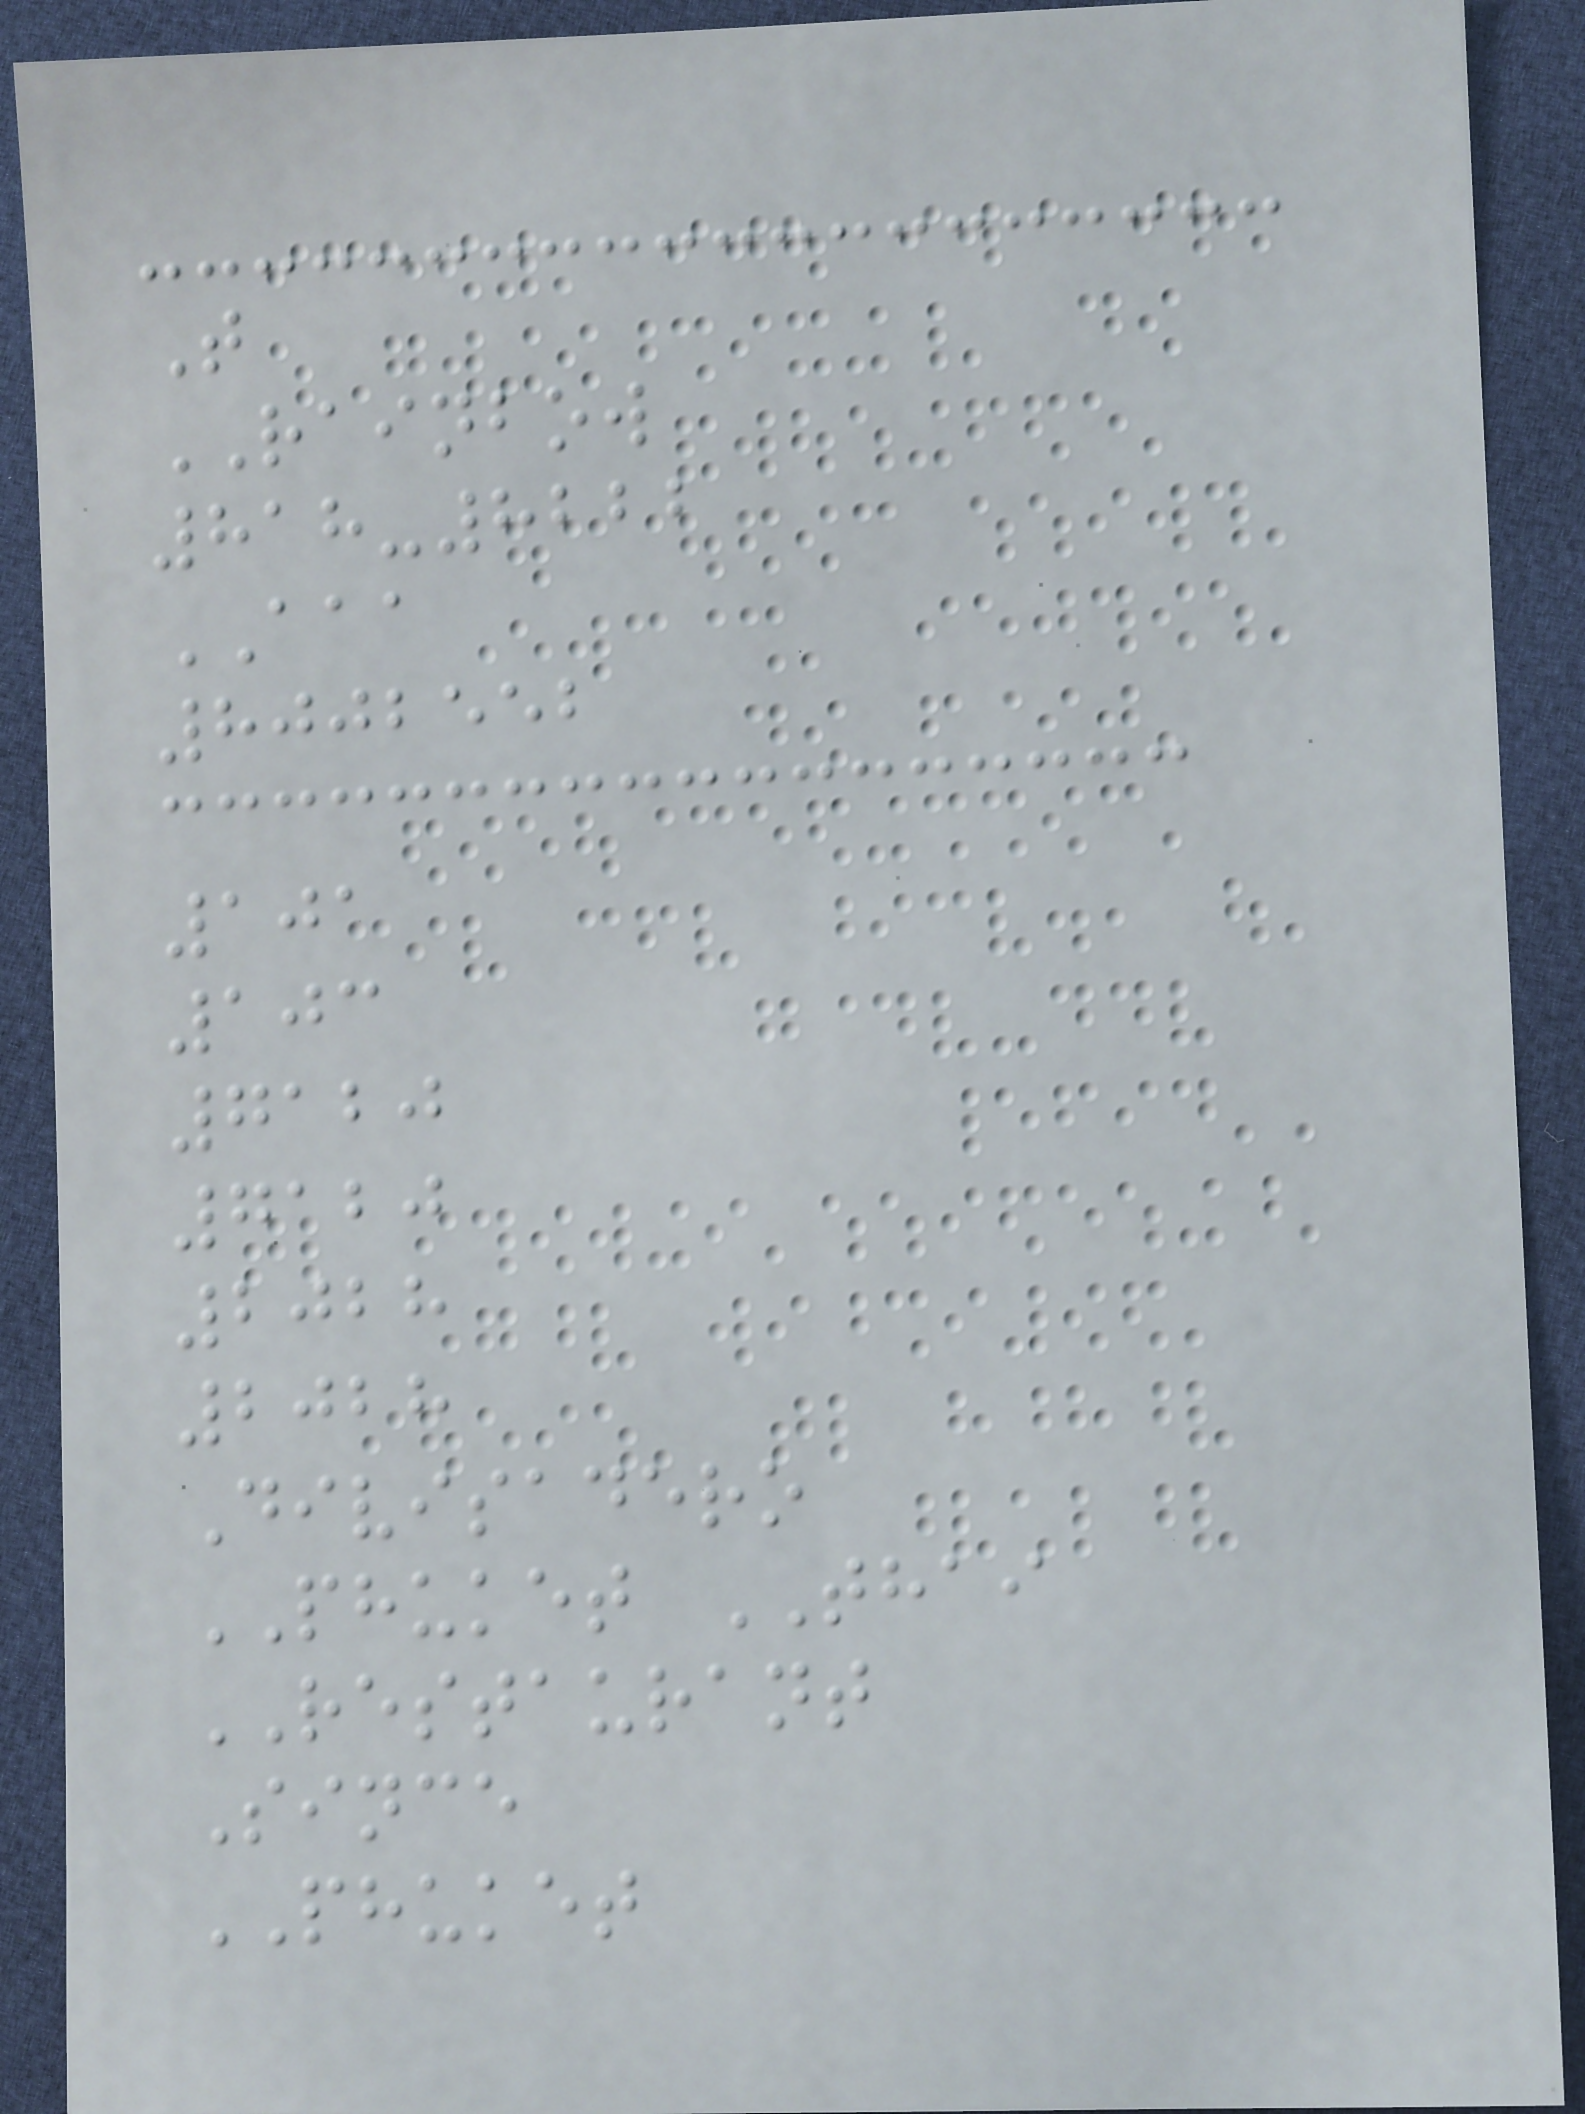T
RAINBOW
818-8222
AAA
8002552
101
103
7120
7120
2028
2028
Divisadero
PHUKET THAI
RESTAURANT
Since
PHUKET
